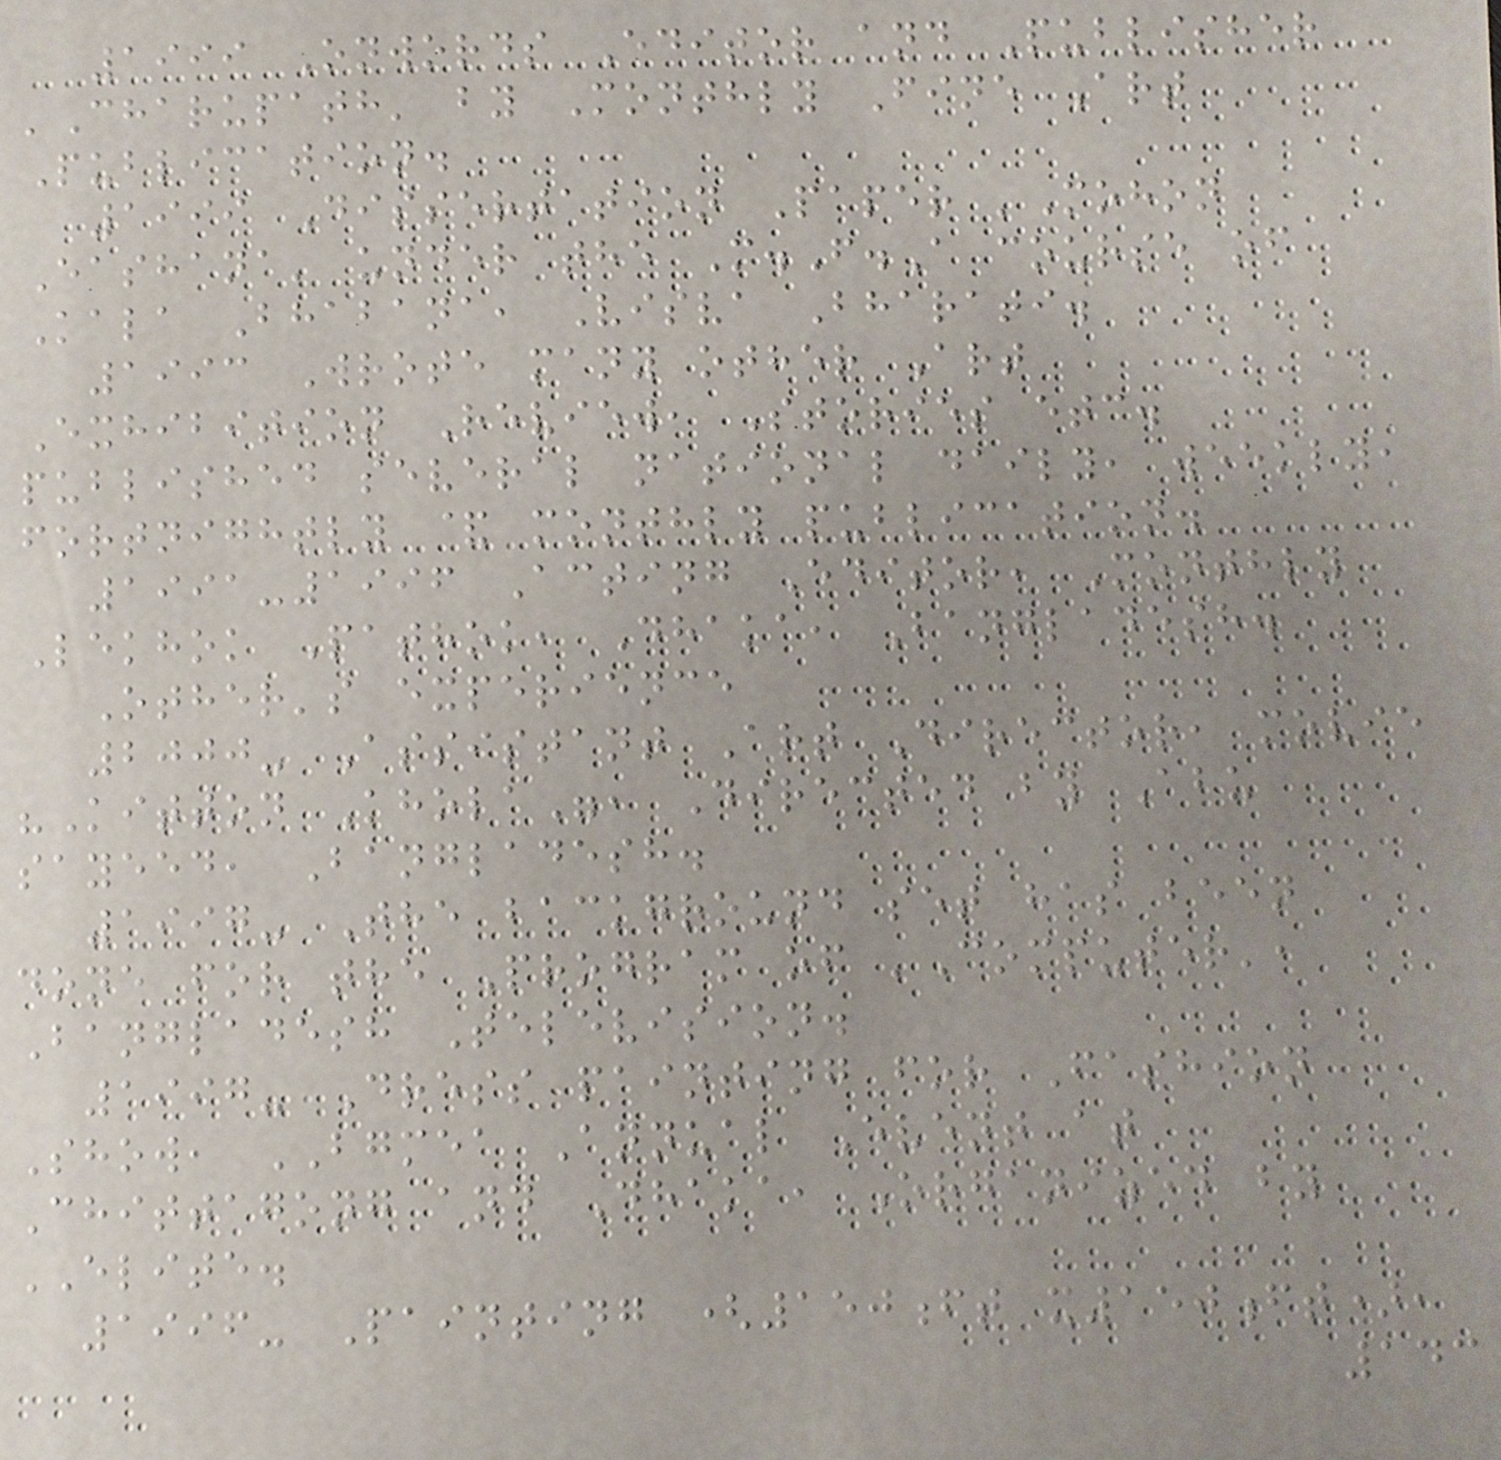1999 Onwords Editor and Publisher
'Charupath' by Monthly Fine Art
Publication.
1999 Dissertation Paper 'Mohon
Eashana' under the M.F.A course of
Kala Bhabana, Visva Bharati.
1993 Wrote many other Art
Exhibition Review, Stories etc.
published several national daily, weekly,
fortnightly & monthly publication.
1991-1996 Acting Editor, Monthly
Lekhok Pathok, Dhaka, Bangladesh.
Other's experience
2000- Assistant Art Director, movie
"Kitton Khola", Directed by Abu
sayeed, Bangladesh.
1997- The background set has been
done for the Program of 'Computer',
Bangladesh Television.
1997- Dress painting for Fashion
Show, BGMEA Annual Event at
Chittagong and Dhaka, Organized by
ELITE.
1996- Painting (150ft x150ft),
143
